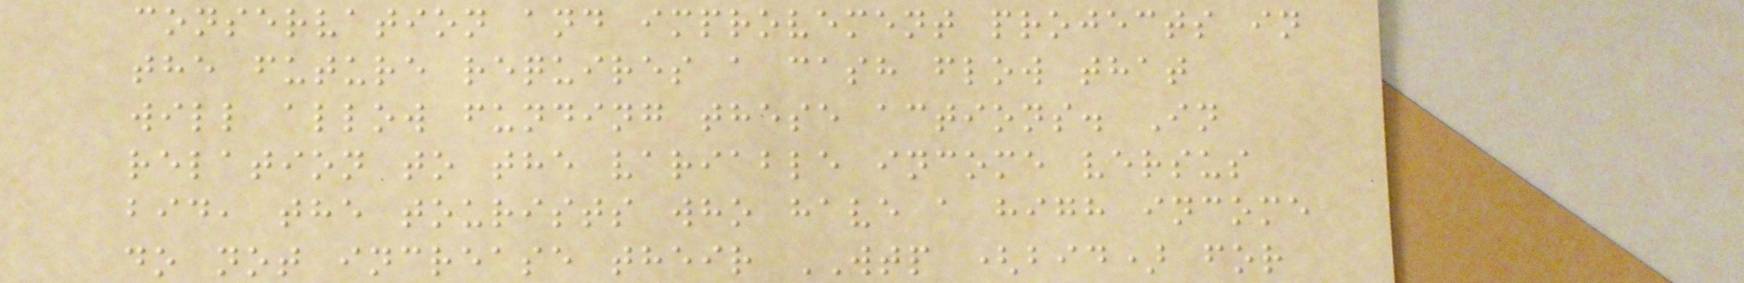conservation and improvement projects in
the future requires a cash flow that
will allow funding these actions. In
relation to the variable income versus
bid, the tourists who have a high income
do not increase their WTP (bid) for
